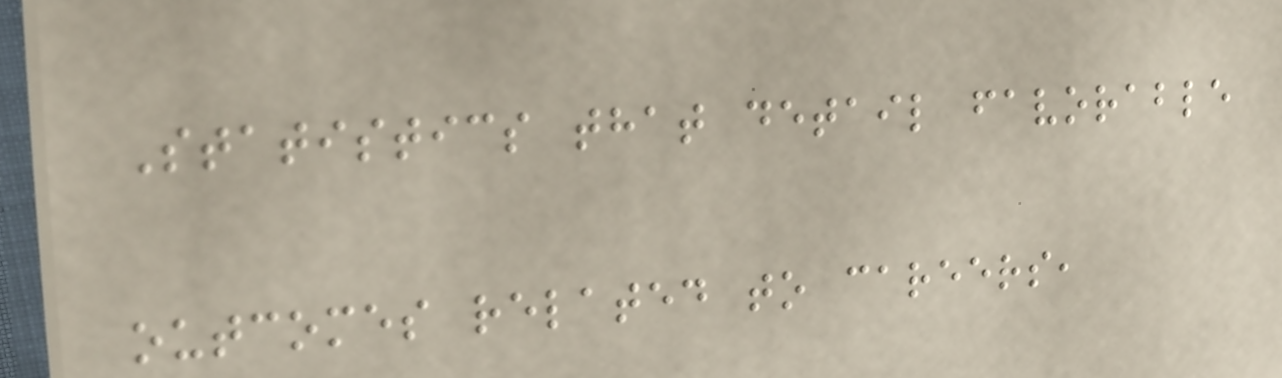Statistics that detail favorable
outcomes related to careers,
